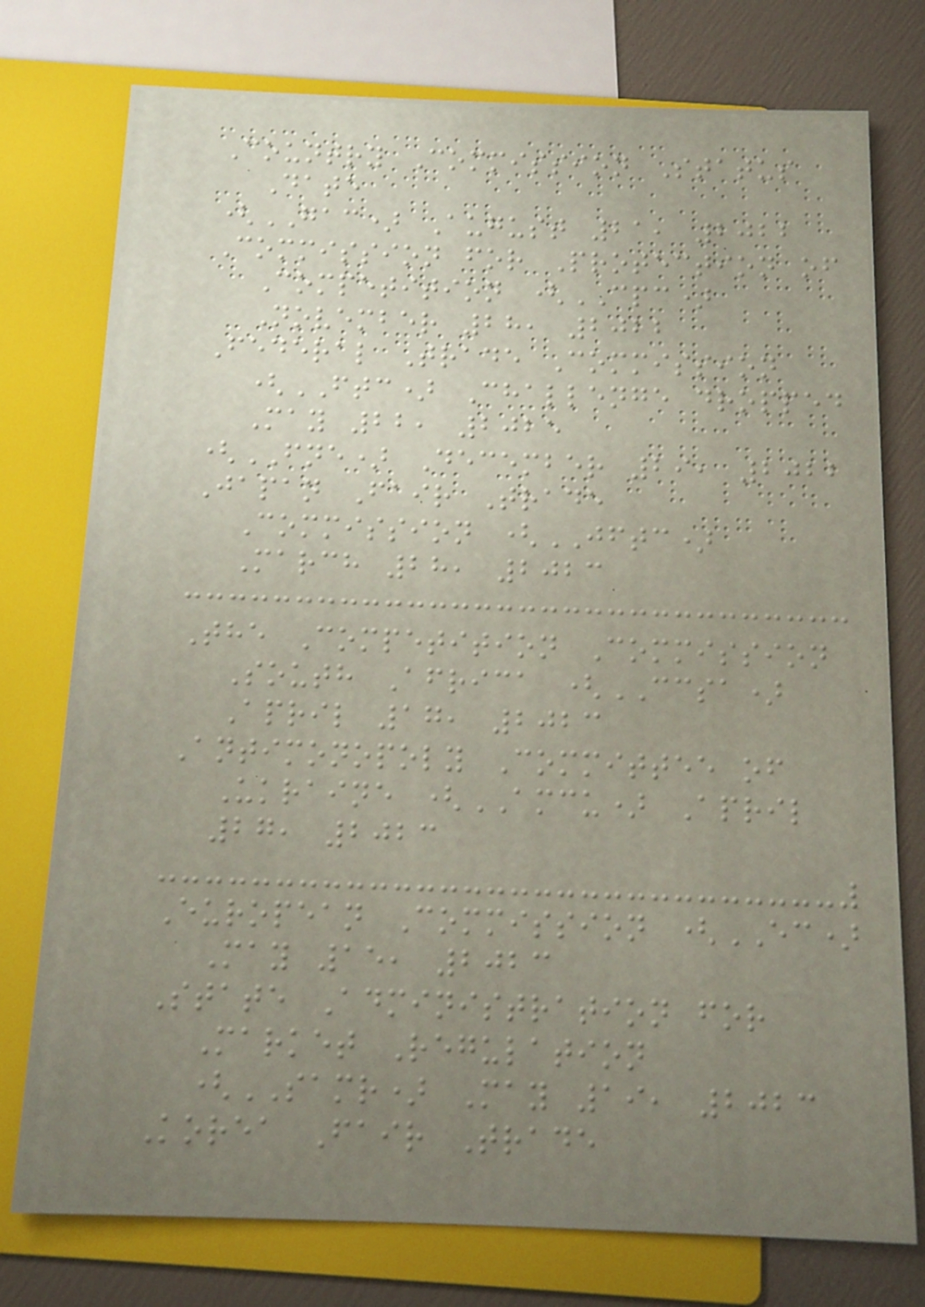Country Commission Status
Date
(GAC) August 21, 2022
Commission for Protection of
Competition (CPC)
November 28, 2022
Federal Trade Commission
(FTC) Challenge dropped
May 22, 2025
(FNE) December 29, 2022
Japan Fair Trade
Commission (JFTC)
March 28, 2023
The Competition Commission
South Africa (CCSA)
April 17, 2023
Antimonopoly Committee of
Ukraine (AMCU) April
27, 2023
European Commission (EC)
May 15, 2023
State Administration for
Market Regulation
(SAMR) May 19, 2023
Korea Fair Trade
